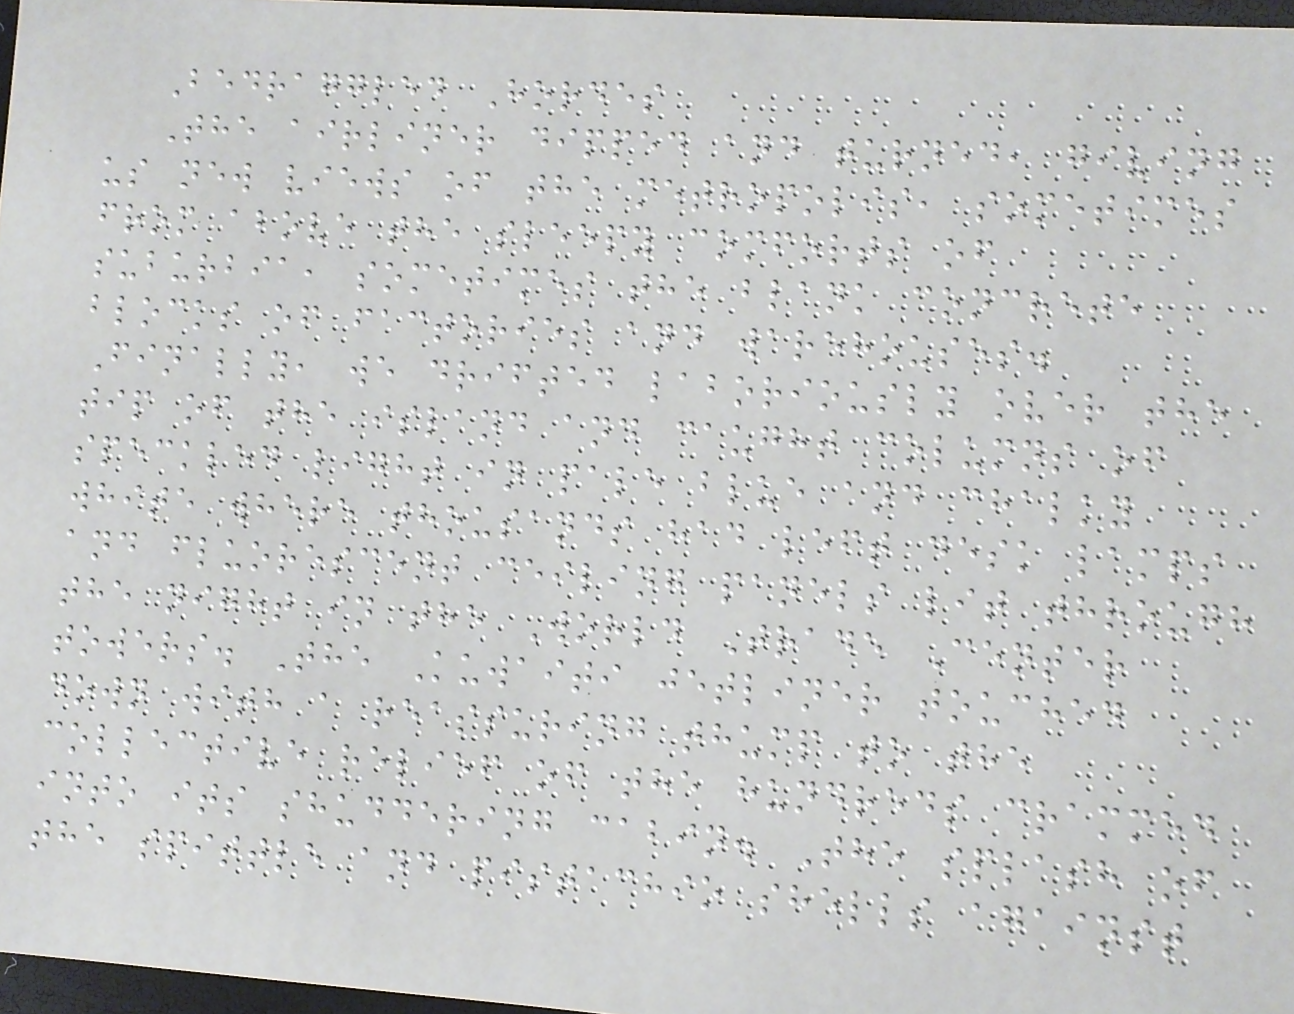Bedraggled Hordes
The airliner dipped and turned, giving
us new views of the metropolis, sometimes
from above the sleepy comforts of
suburbia, sometimes the blank concrete
blocks of factories and warehouses.
Finally, we drifted laboriously over the
tip of the island and caught columns of
speckled light in pale blue and chalky
white where thousands had left desk lamps
and fluorescent ceiling panels lit through
the night in the World Trade Center
towers. The Kuwaiti jetliner touched
down with a reassuring thump to the
collective relief of the hundreds crammed
into its shuddering cabin. The splash of
the spittle and pistachio shells against
